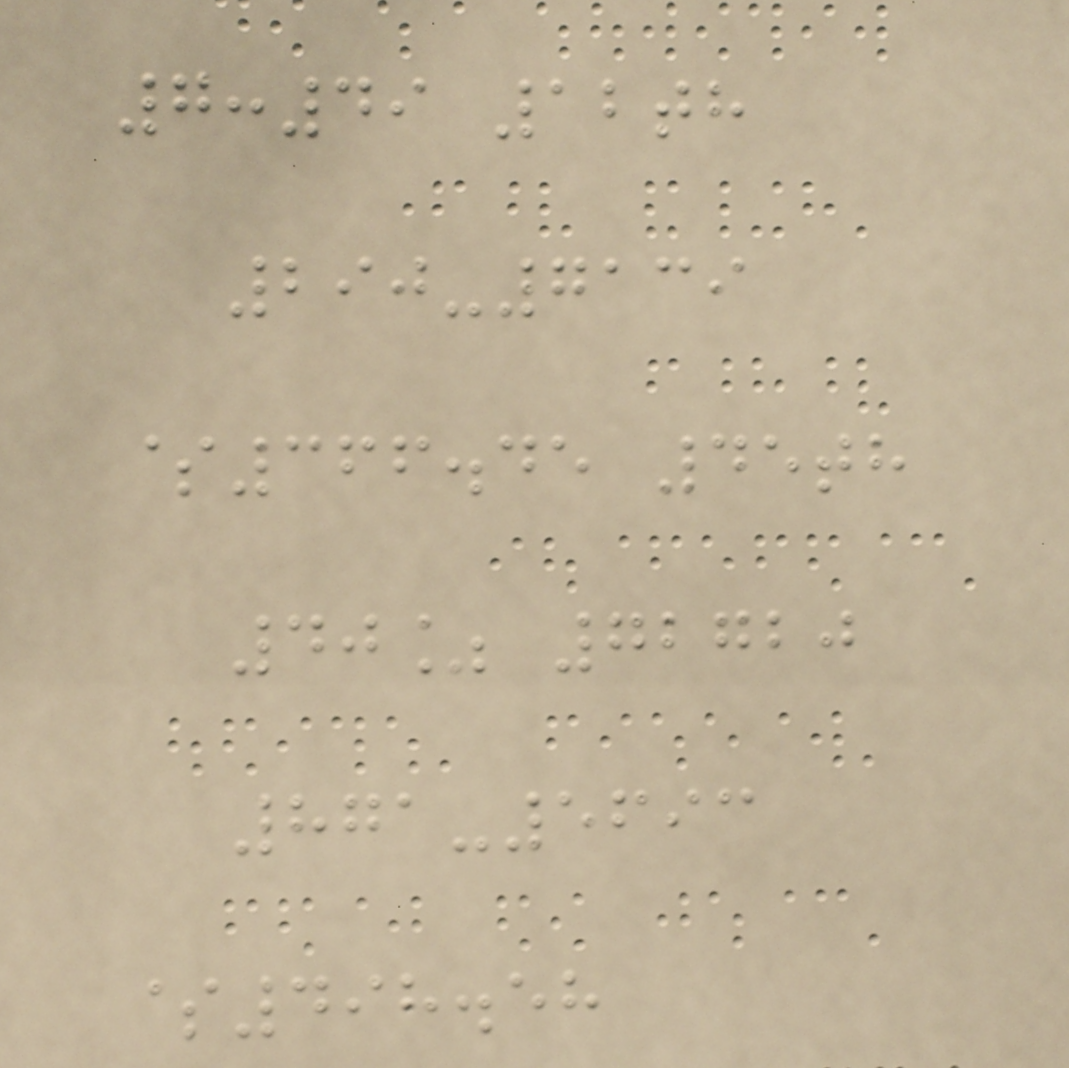7:49 12th
290-7139
$366.45 45th
40% 72720
871-5693
$498.58
